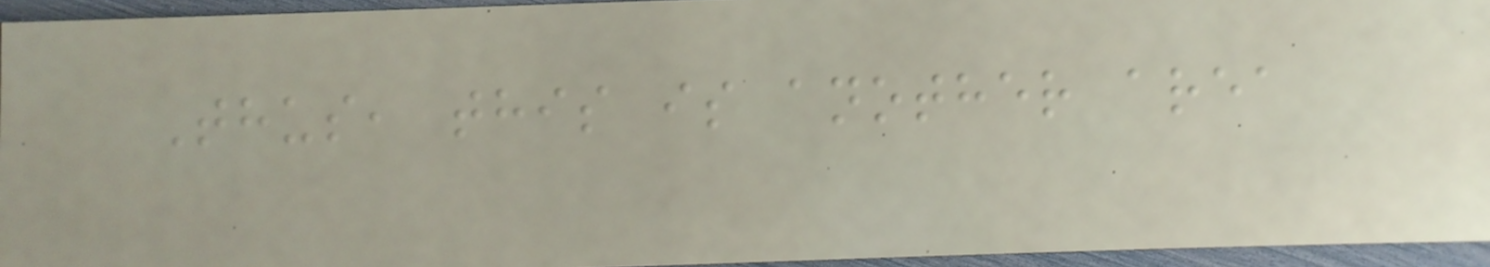Thus, this is another area
